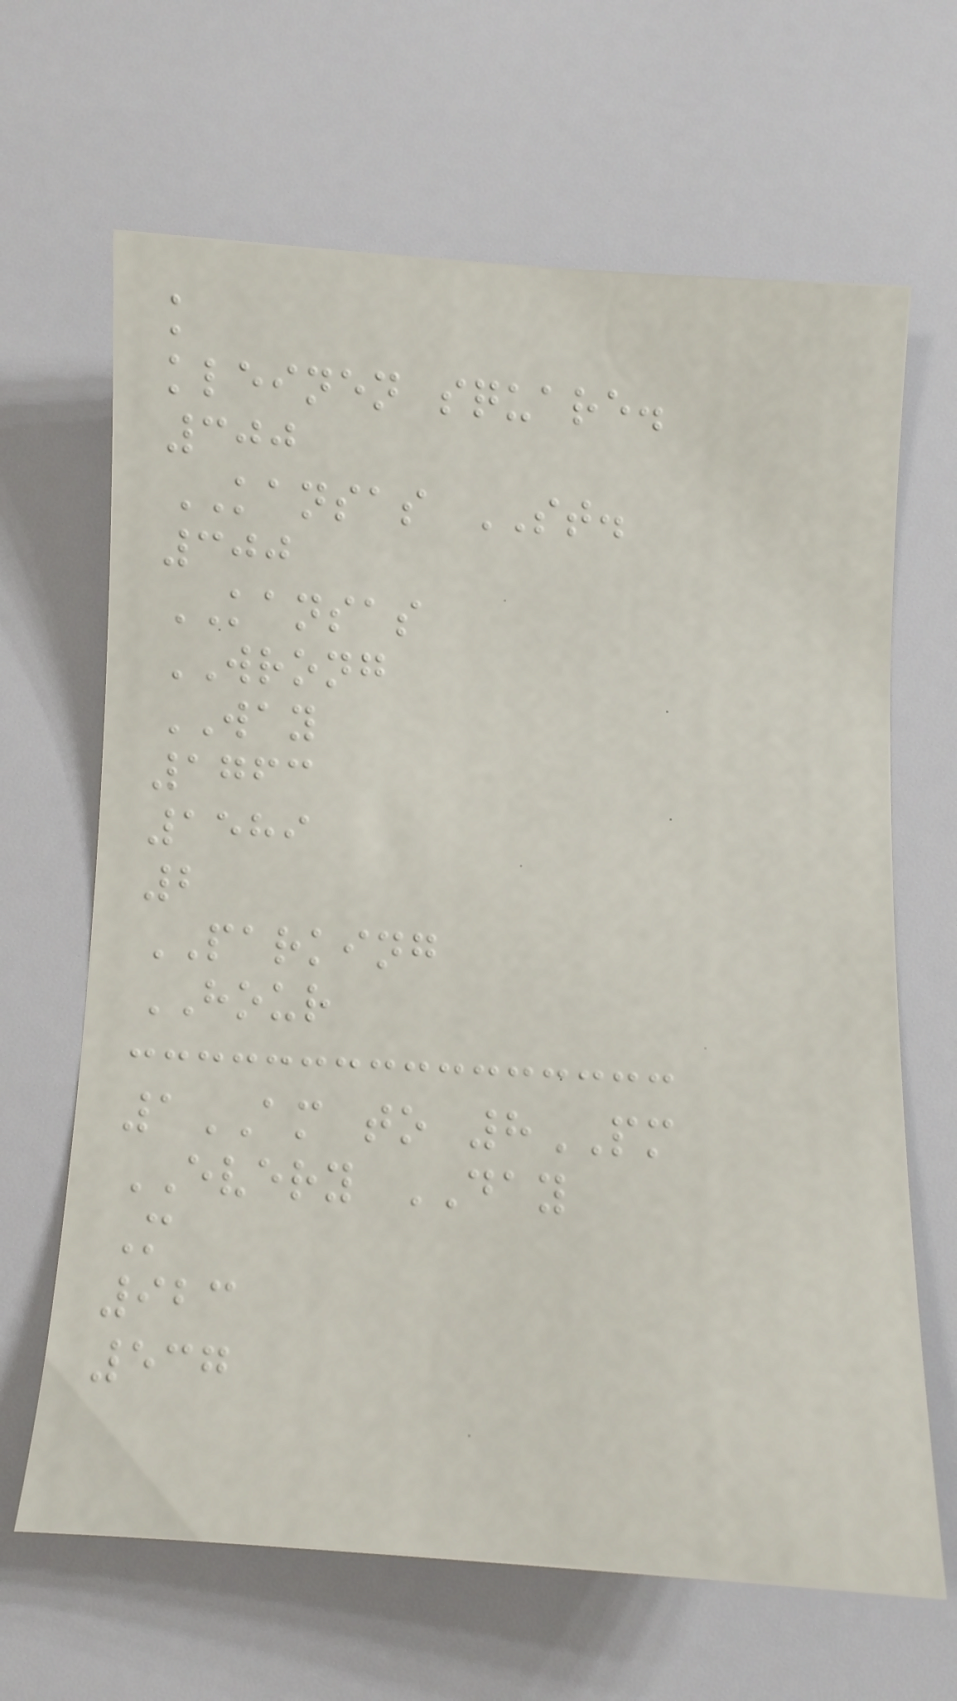k
kleinen square.
300
KANSAS ST.
300
KANSAS
WRONG
WAY
1763
1589
2
PARKING
HOUR
1AM to 8PM
EVERY DAY
M
923
537
